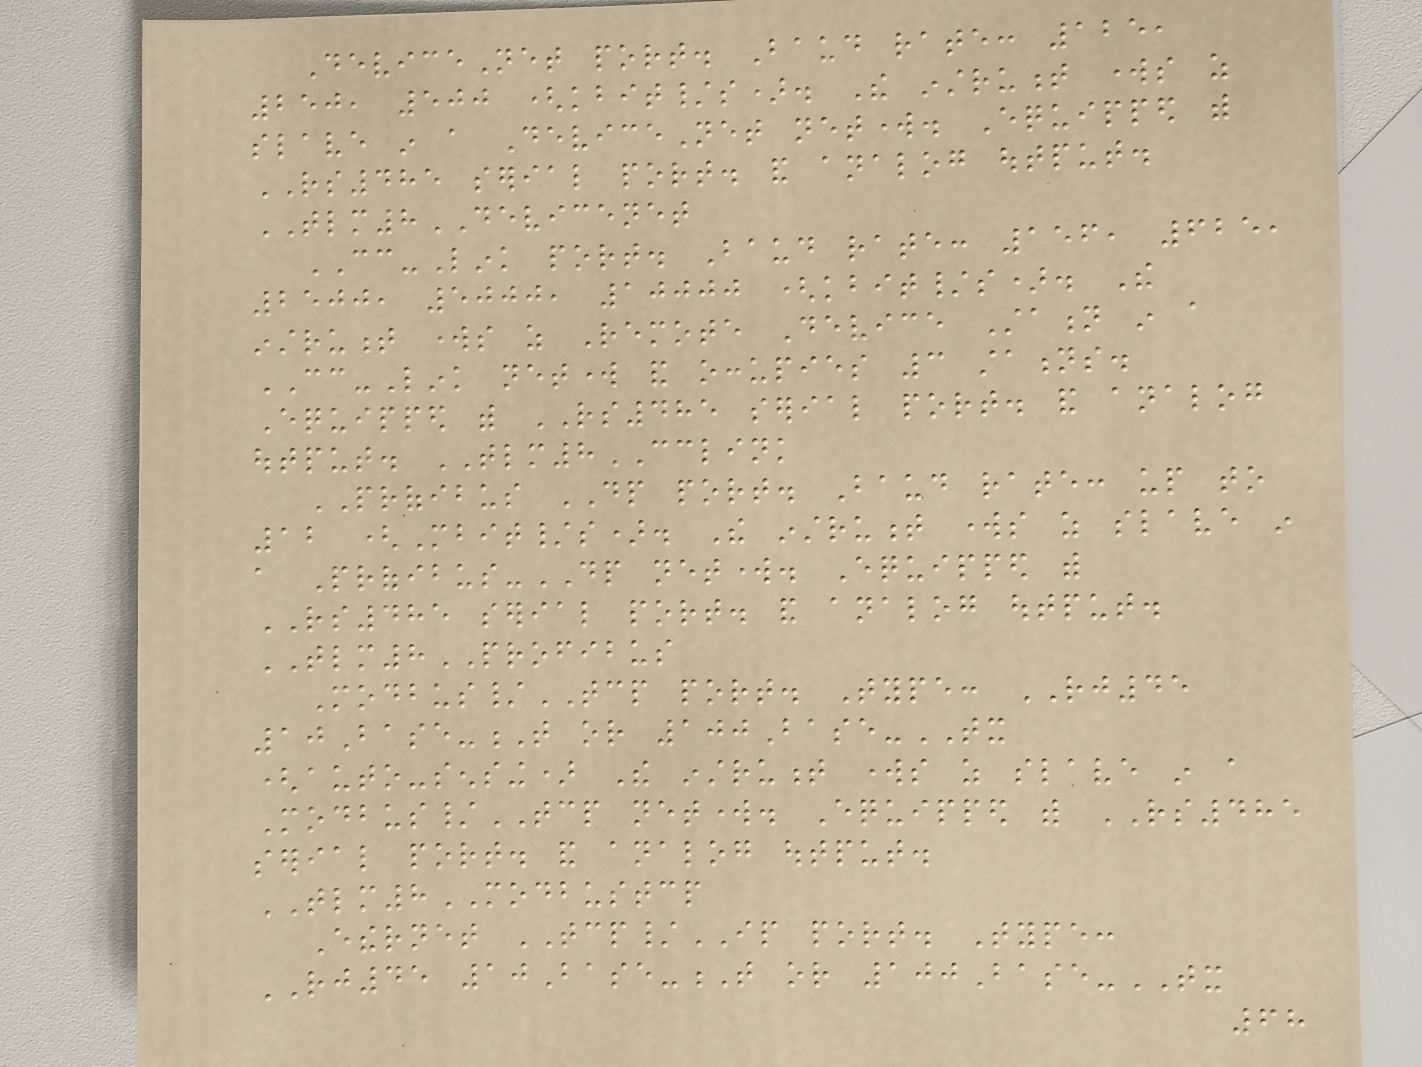DeviceNet port. Baud rate: 125,
250, 500 (kbit/s). The instrument works as
slave in a DeviceNet network. Equipped with
RS485 serial port. and analog output.
TLM8DEVICENET
CC-Link port. Baud rate: 156, 625,
2500, 5000, 10000 (kbit/s). The
instrument works as Remote Device Station in a
CC-Link network and occupies 3 stations.
Equipped with RS485 serial port. and analog
output. TLM8CCLINK
PROFIBUS DP port. Baud rate: up to
12 (Mbit/s). The instrument works as slave in
a Profibus-DP network. Equipped with
RS485 serial port. and analog output.
TLM8PROFIBUS
Modbus/TCP port. Type: RJ45
10Base-T or 100Base-TX
(auto-sensing) The instrument works as slave in a
Modbus/TCP network. Equipped with RS485
serial port. and analog output.
TLM8MODBUSTCP
Ethernet TCP/IP port. Type:
RJ45 10Base-T or 100Base-TX
68
